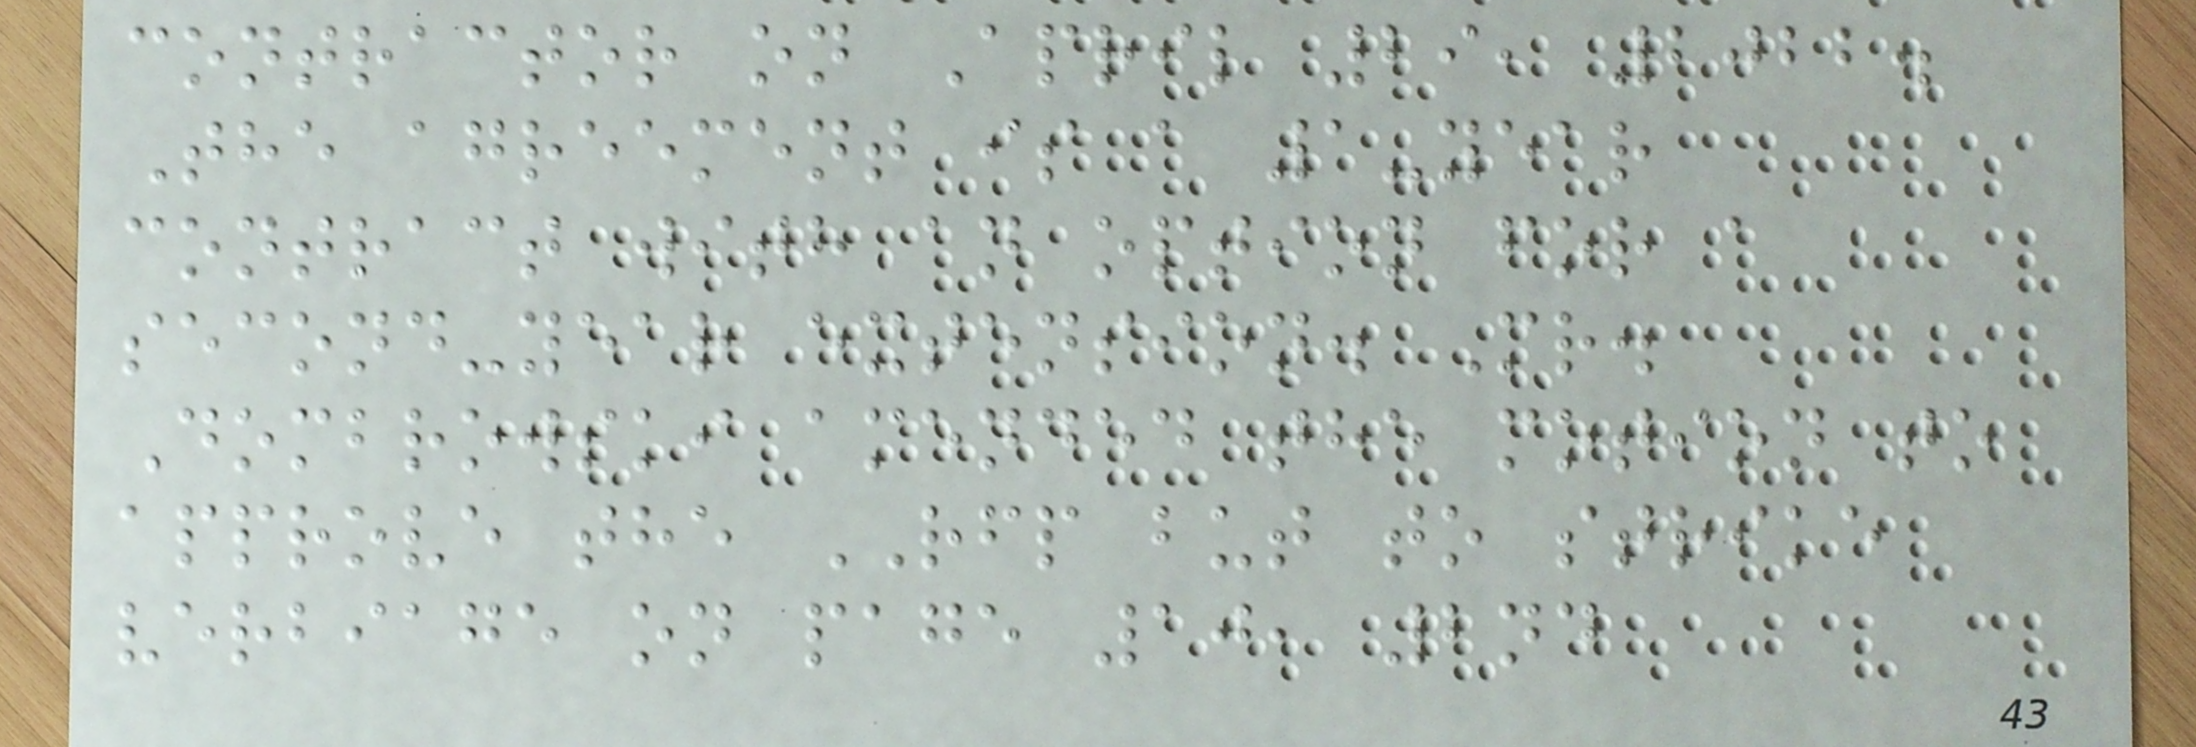contractor on April 29, 2022.
The agreement is a 1-year
contract with an option for a
second-year extension. Mr.
Dombrowski amended the motion to
approve the RFP but to strike
verbiage on page 10, 2nd
